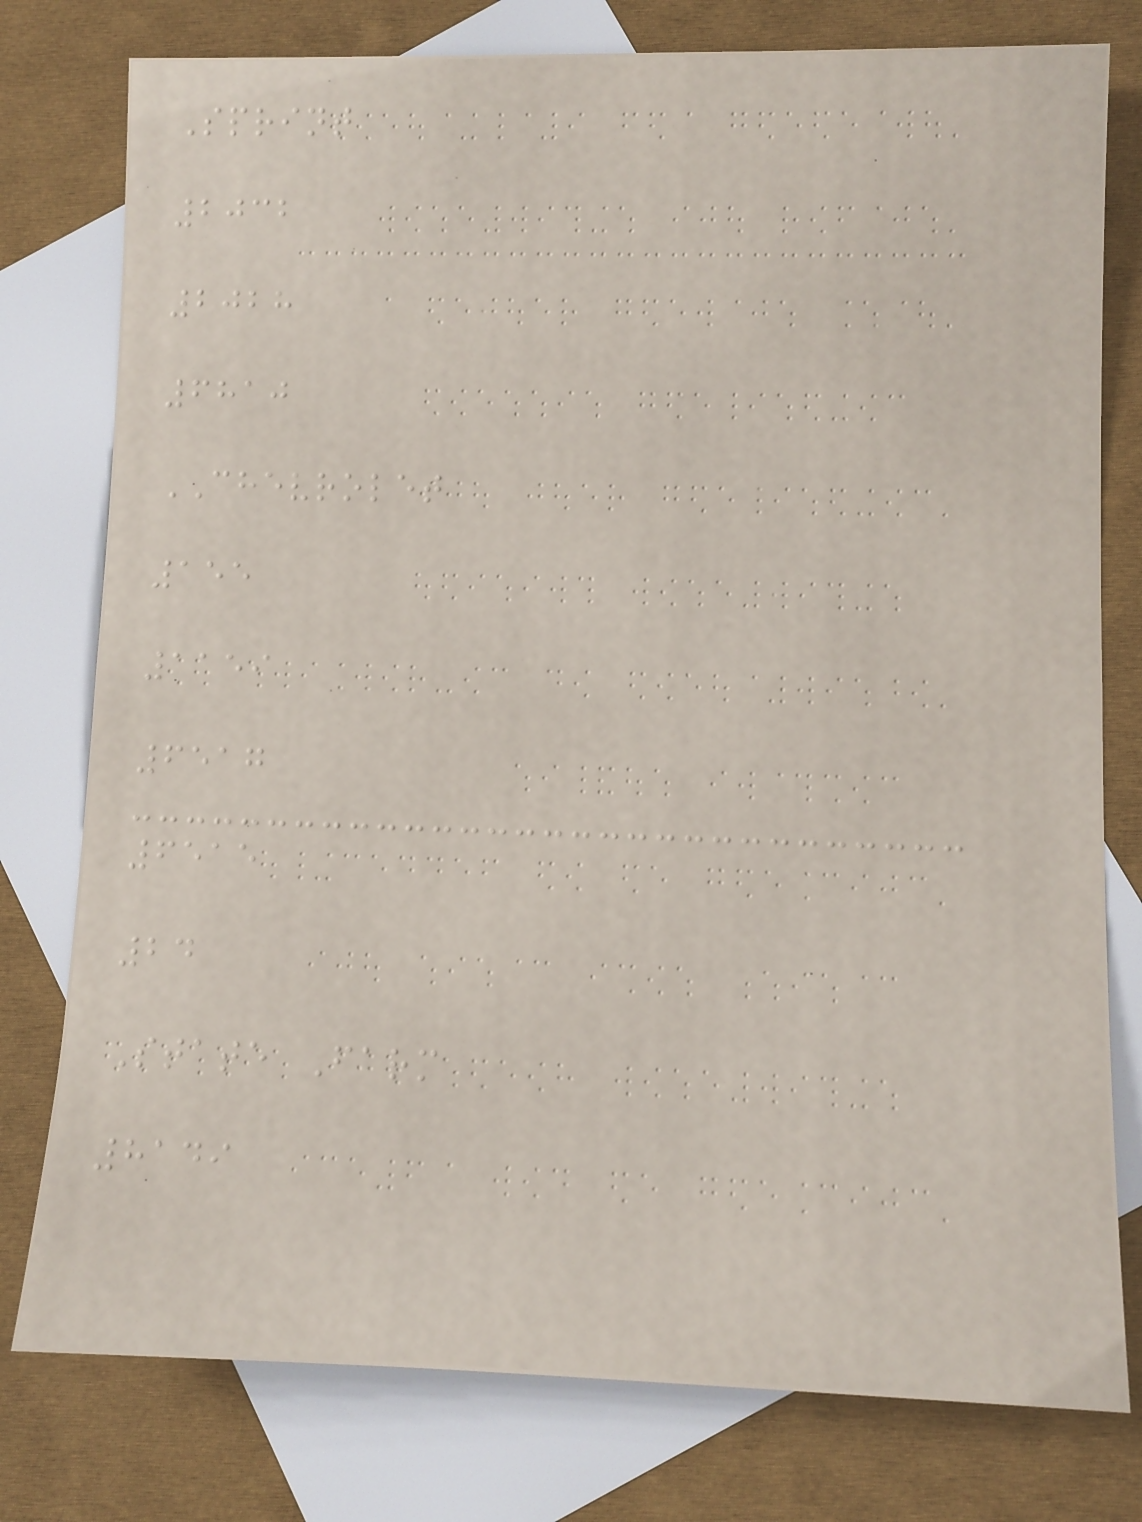Sprint
2032
2028
6810
CHEVROLET
155
1159
6517
6515
24
State Farm
8149
